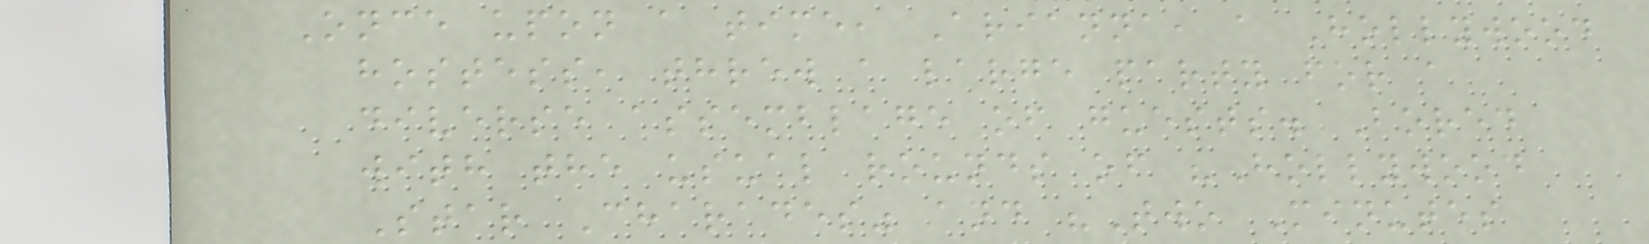Once upon a time, Arianna, a Hollywood
hostess, threw a large party for a
diverse assemblage of guests. Bored
with the usual rounds of "Hollywood
Star Charades" and "Two Minutes
